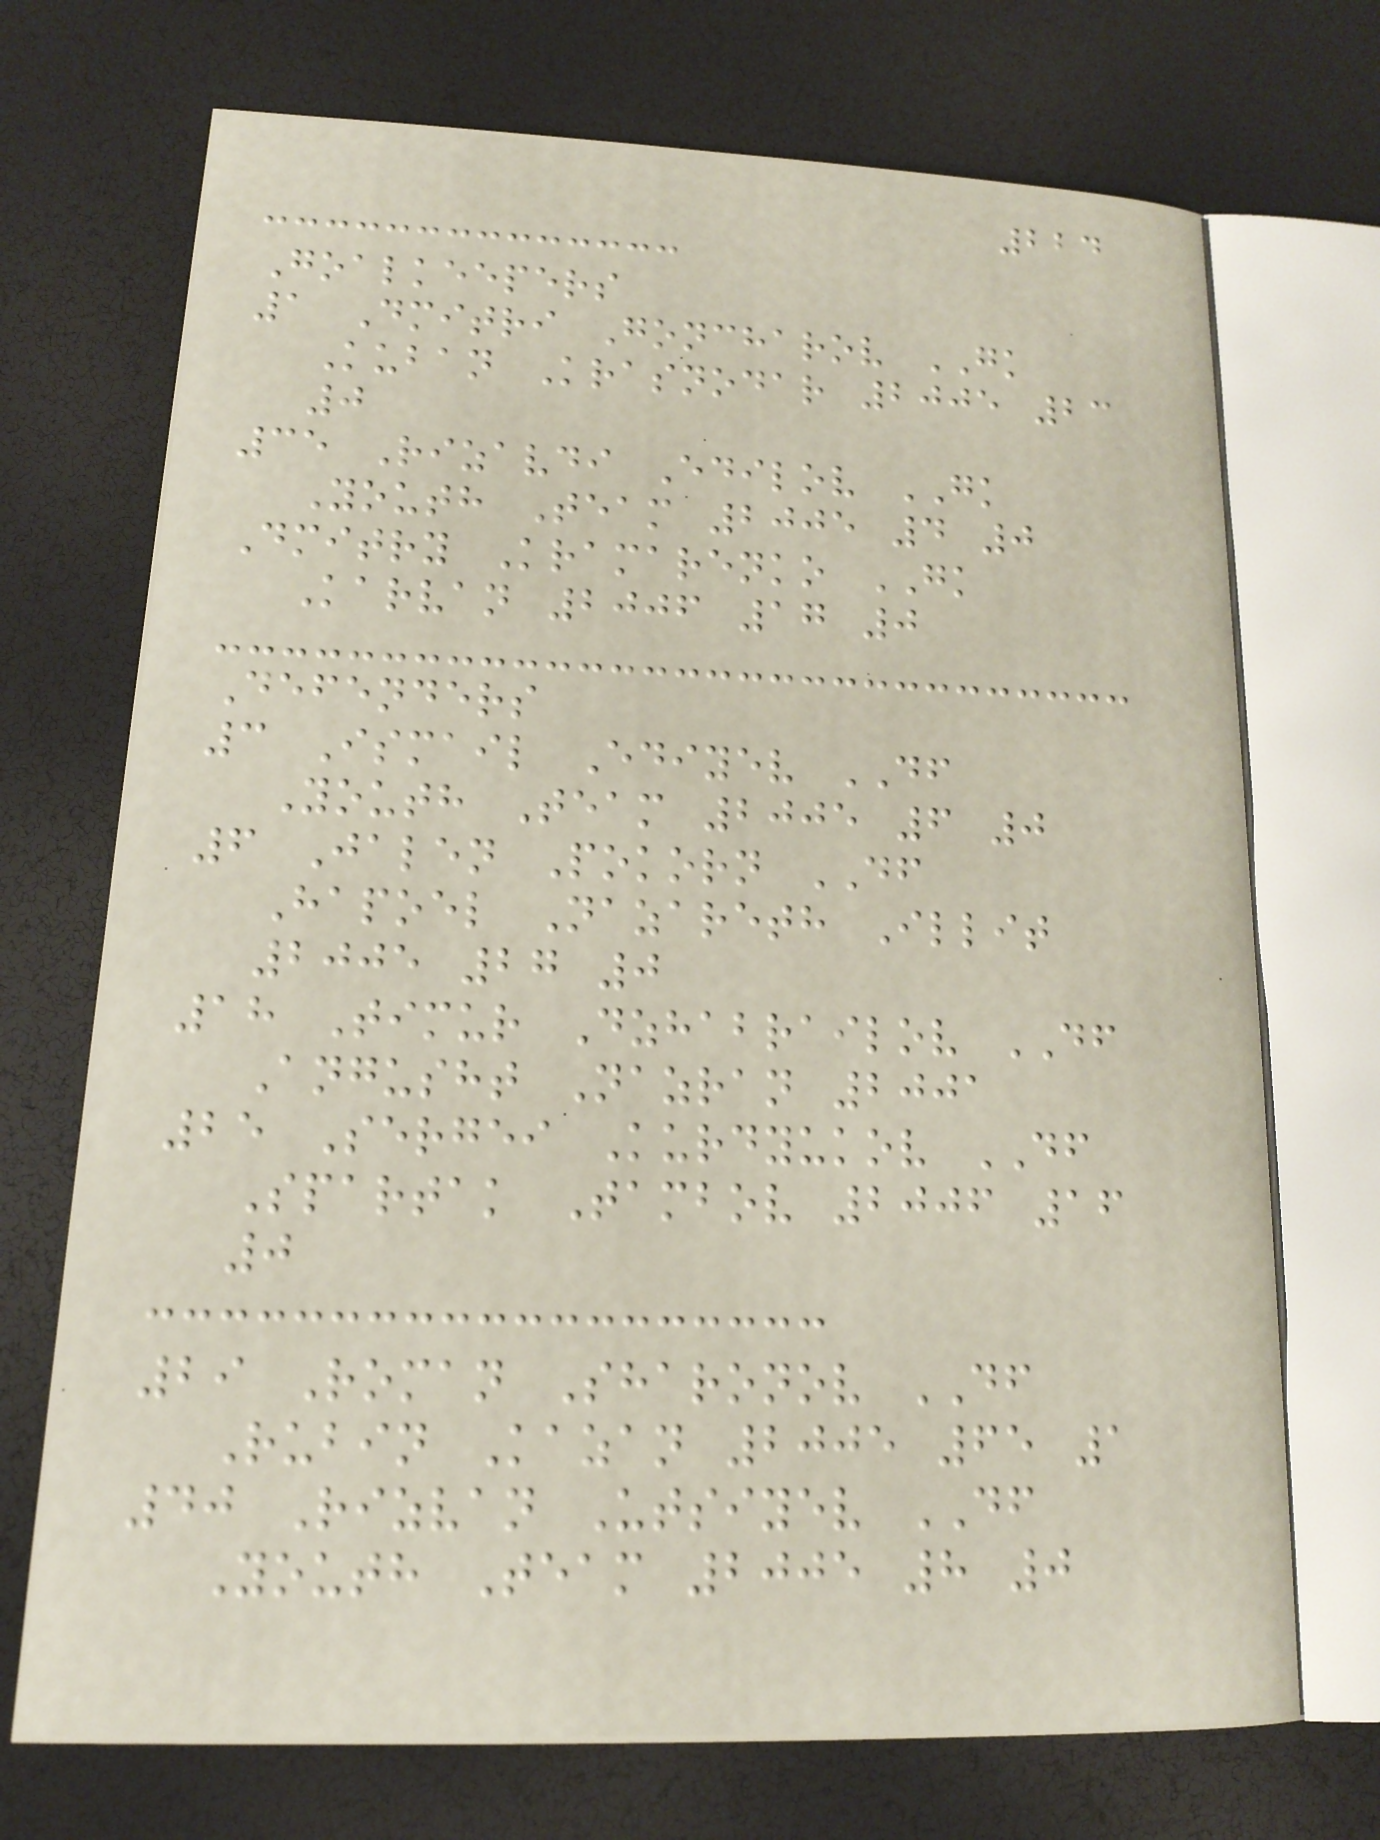224
Goalkeepers
1 Dmitri Goncharov GK
Kuban Krasnodar 2005 23
0
35 Rizavdi Edilov GK
Youth Team 2005 4 0
Dmitry Kramarenko GK
Karvan 2006 17 0
Defenders
3 Ismail Ediyev DF
Youth Team 2005 6 0
6 Jalen Pokorn DF
Hapoel Nazareth Illit
2005 27 0
18 Timur Dzhabrailov DF
Angusht Nazran 2001
25 Sergei Kurdyukov DF
Spartak Tambov 2006 16
0
29 Roman Sharonov DF
Rubin Kazan 2005 65 1
40 Rizvan Utsiyev DF
Youth Team 2005 8 0
